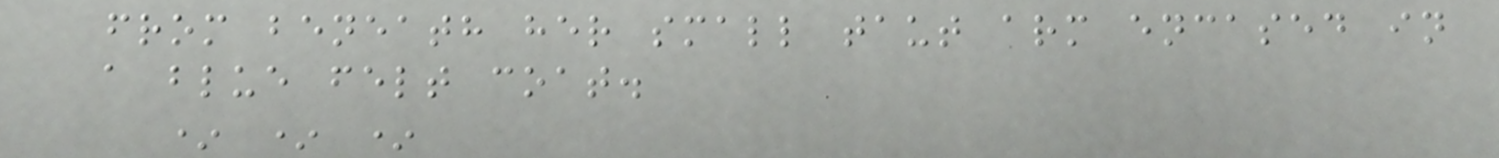from beneath her small taut arm encased in
a blue felt coat.
* * *
